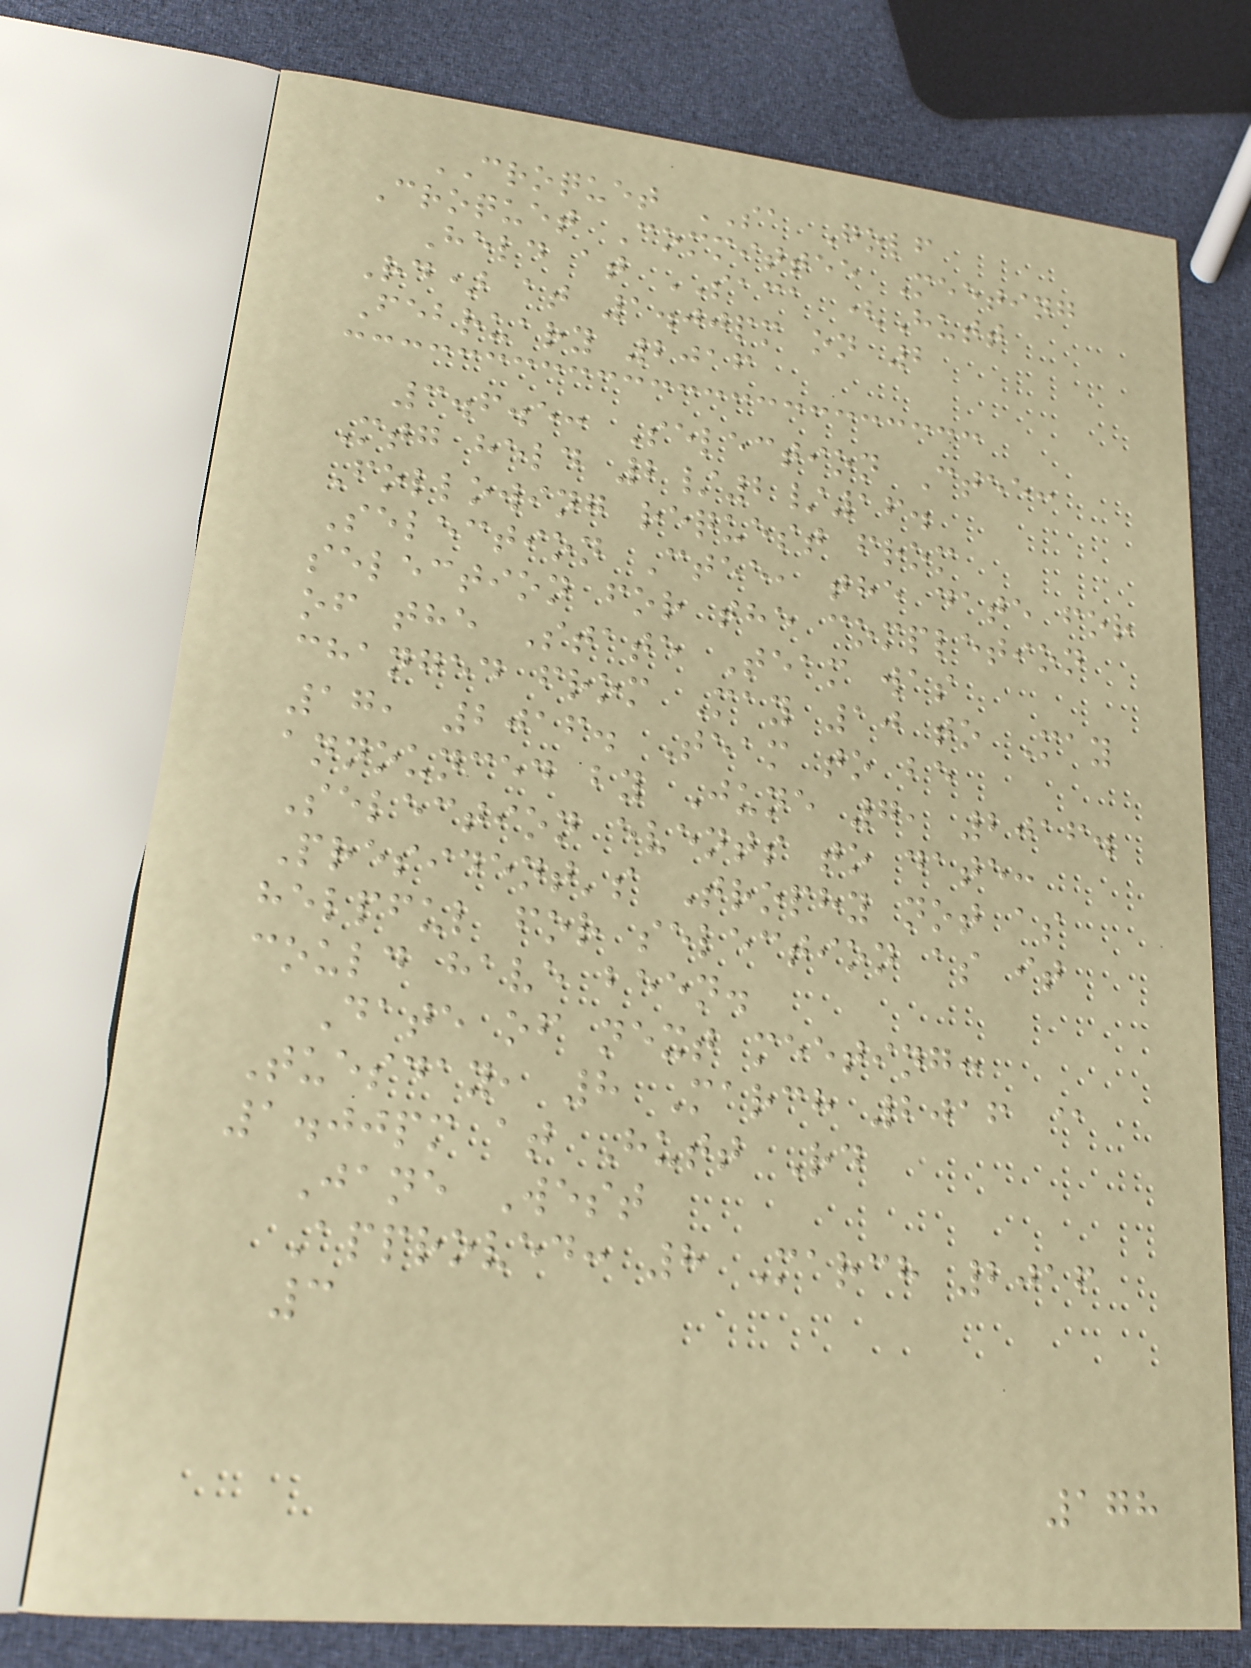CROQUET SA Golf
Croquet Committee Meeting
Held at SACA (Hutt
Rd) at 1.00pm on 2
February 2016
3.6.5: Selection Ctee:
Mtg held 2/2/16.
Following request from
Selection Ctee, the date for
selection for the completion
of the State Team was
changed from May 10 to May
17, 2016. Team to be
announced by June 7, 2016.
Selection events to date:
President's Trophy not as
helpful for selection as it
could have been.
Date of next meeting:
Tuesday, 8 March 2016 @
1.00pm at Hutt Rd
Jane West
Approved: 8 March 2016
3
178
